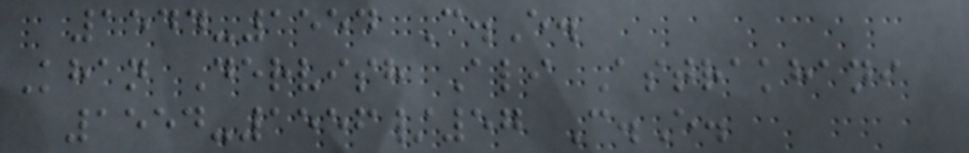1544-1554 C.E.
Khan Dervish Ali Astrakhani
1554-1556/57 C.E.
